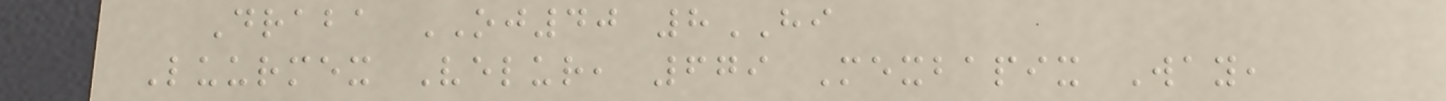Draba OJ40 8HI
Luurmex Velur, 679 Mexbapix Way,
